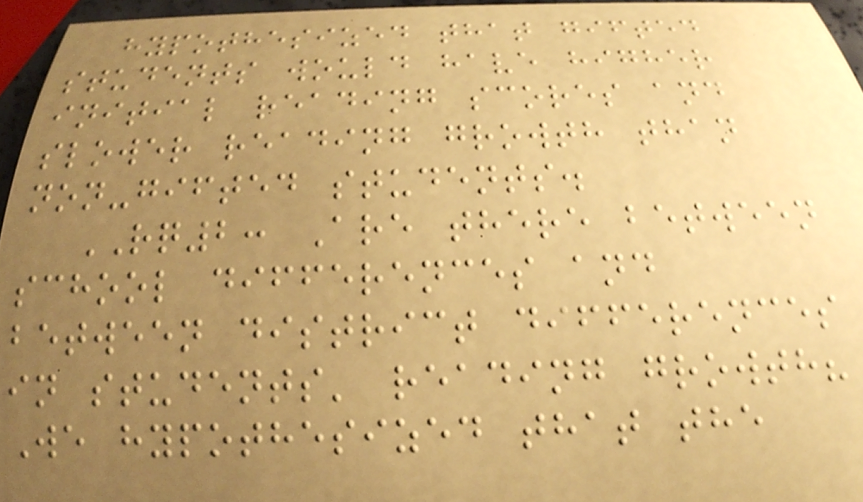hypothesized that gifted
students would have higher
initial reading scores and
slower reading growth than
non-gifted students.
RQ2: Are there between
school differences and
between district differences
in students' reading growth?
We hypothesized that the
